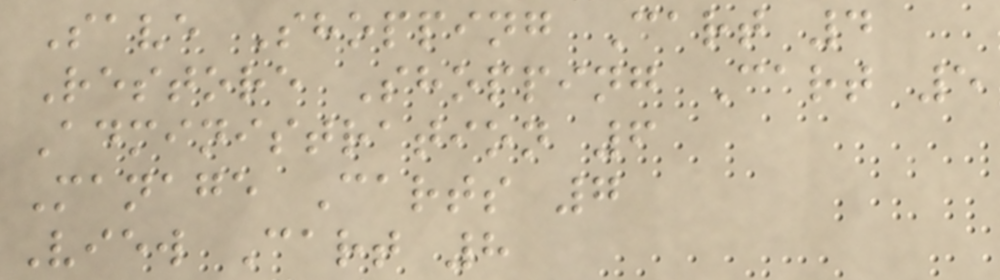Save Shopping Cart 4
Restore Shopping Cart 5
Administration 6
Manage Carts 7
View Cart 8
